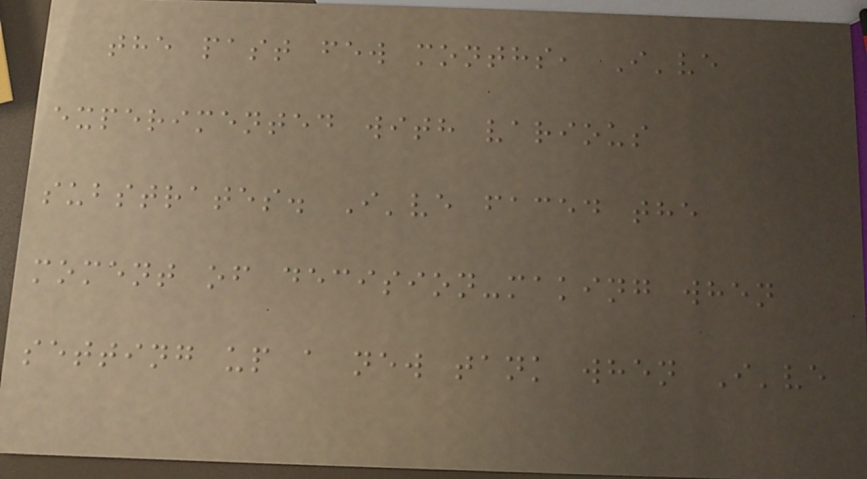the past few months, I've
experimented with various
substrates. I've faced the
moment of decision-making when
setting up a new tank when I've
